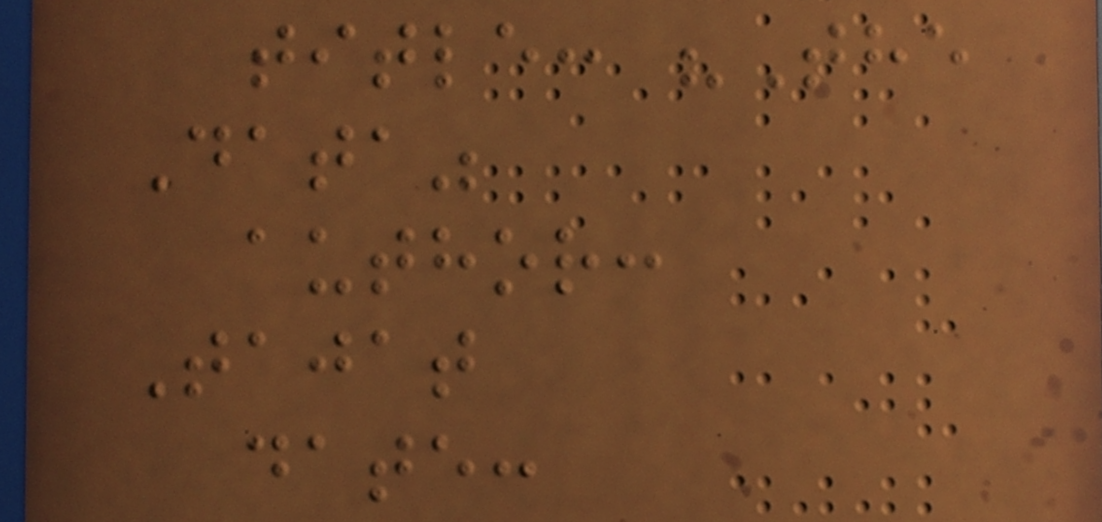title: "The
Data"
author:
Tajat
date:
